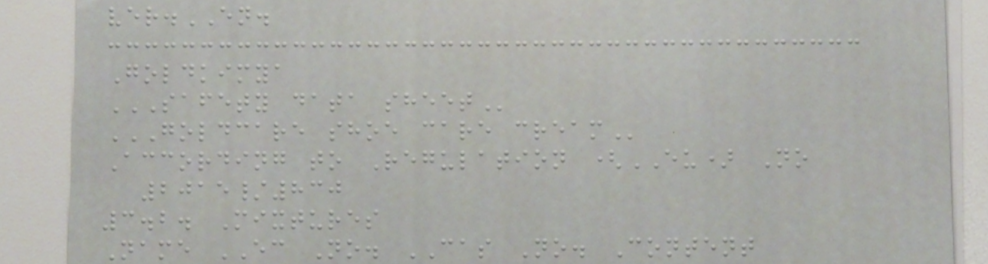ver.EN.
Goldkimya
SAFETY DATA SHEET
GOLDCARE SHOE CARE CREAM
According to Regulation (EU) No
2015/830
3.2. Mixtures
Name EC No. CAS No. Content
